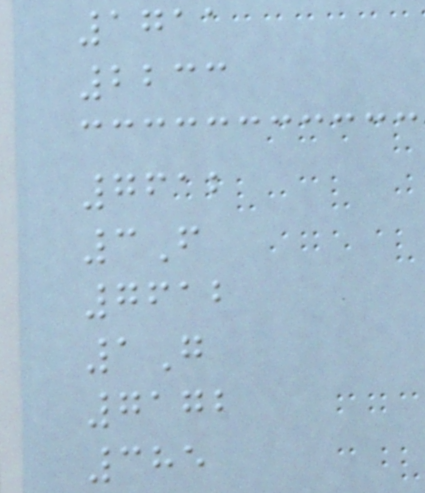1711
2233
7612
3F
7612
1G
7172
385
